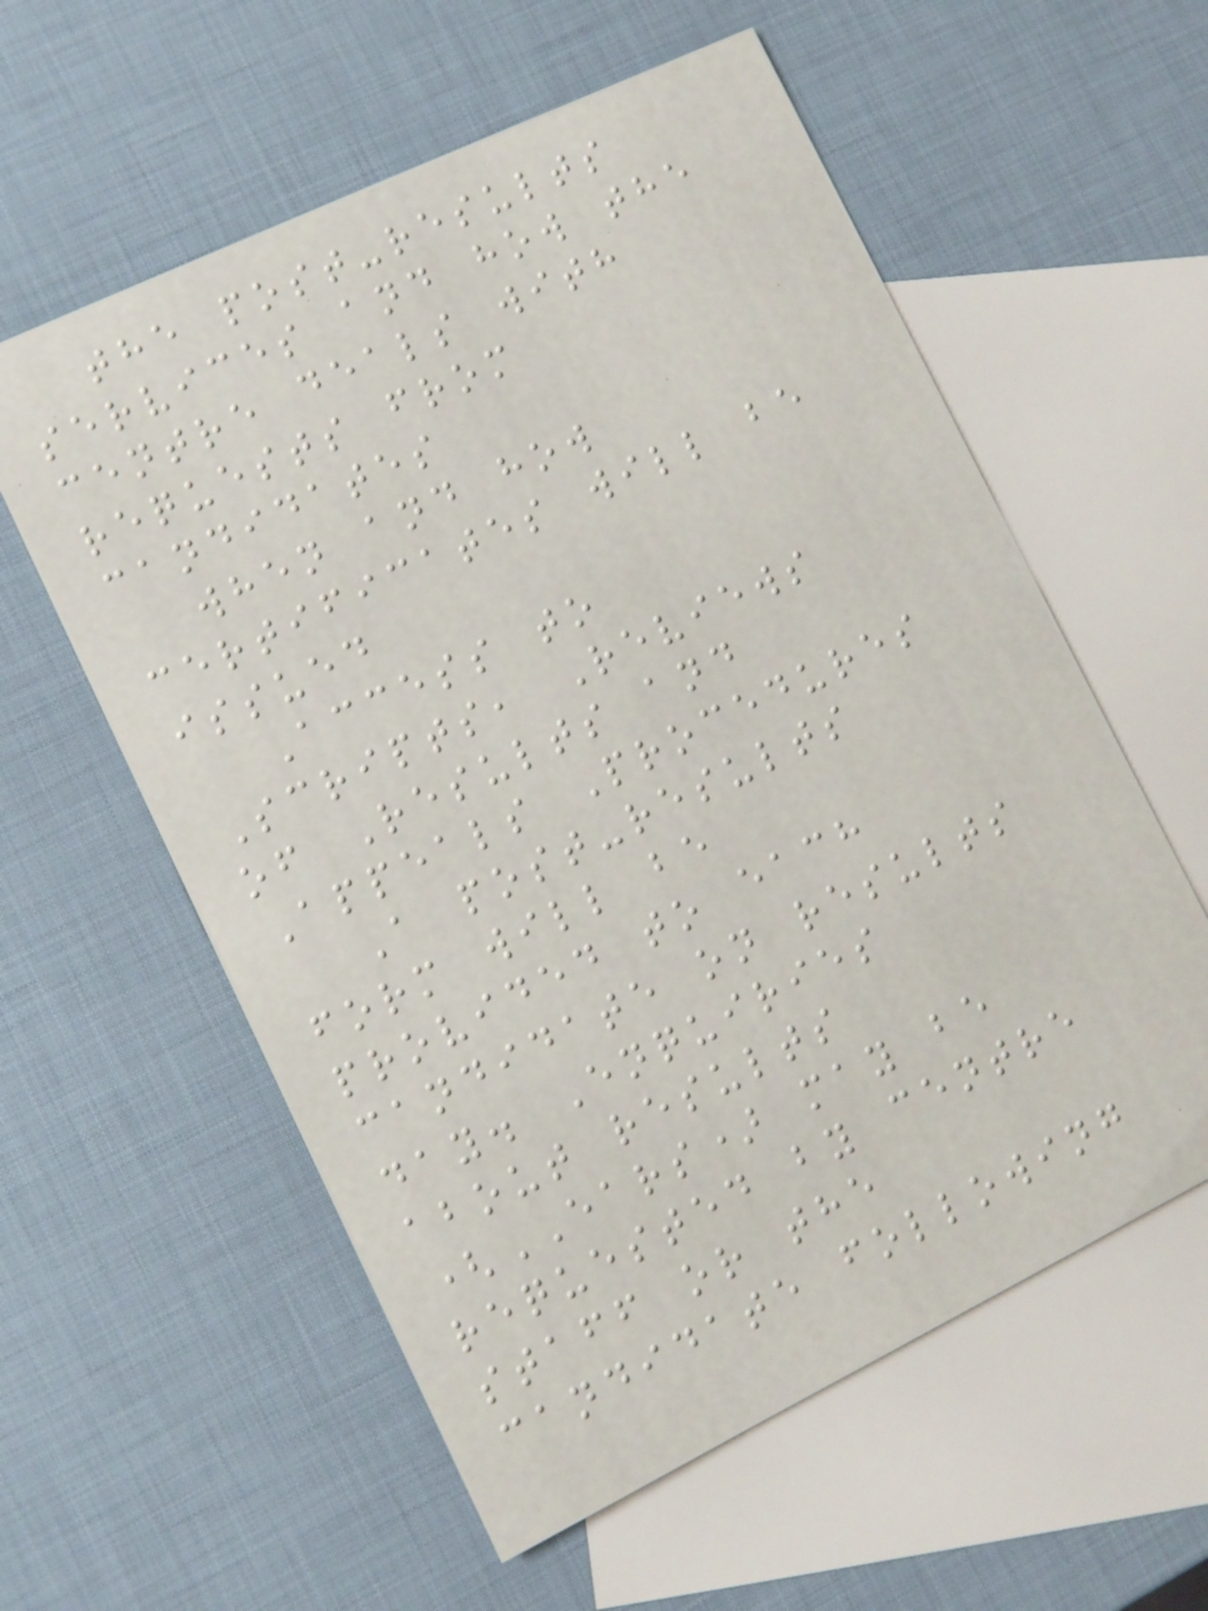the post-results
services and how the
centre deals with
requests from
candidates
when and how
certificates will be
issued
Access to
Scripts, Reviews
of Results and
Appeals Procedures
A post-results
form will be
provided to each
candidate on results
day. Enquiries
about results
(EARS) may be
requested by centre
staff or the
candidate following
